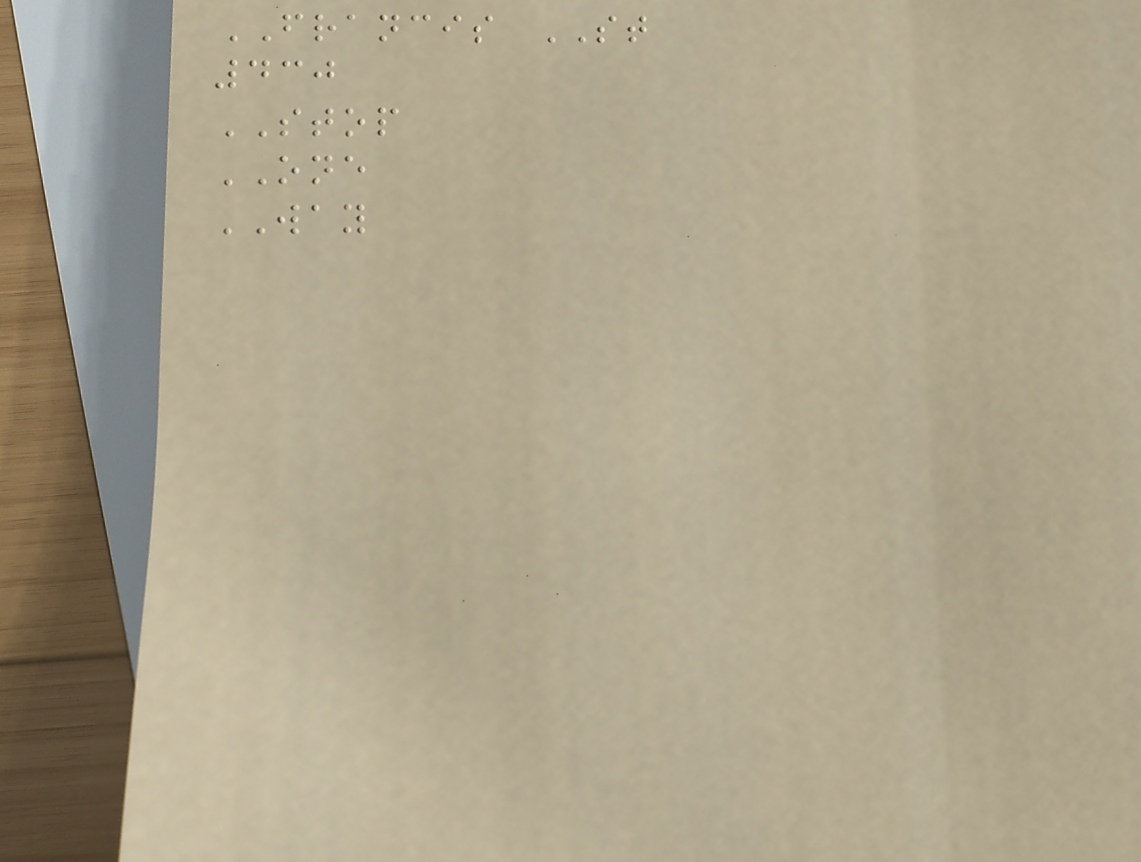FRANCIS ST
430
STOP
ONE
WAY
